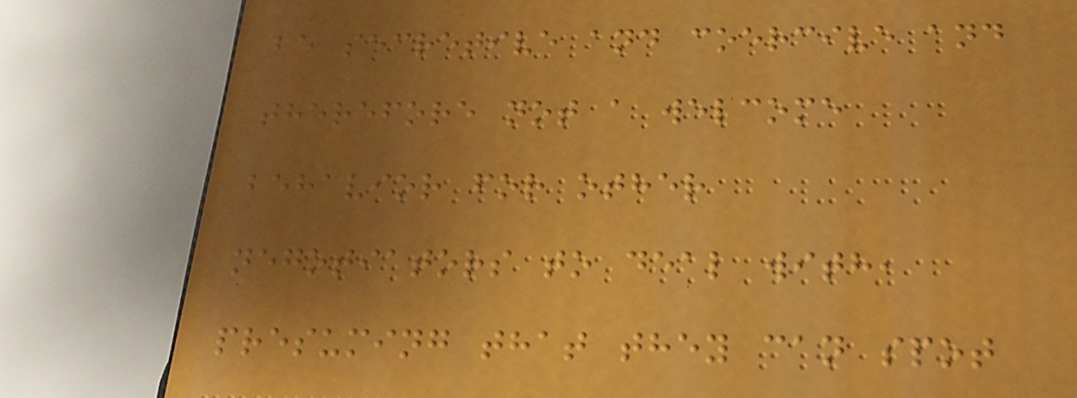be secretive and coercive and
therefore not a welcome
behavior for other
negotiators to deal with,
presuming that they can spot
